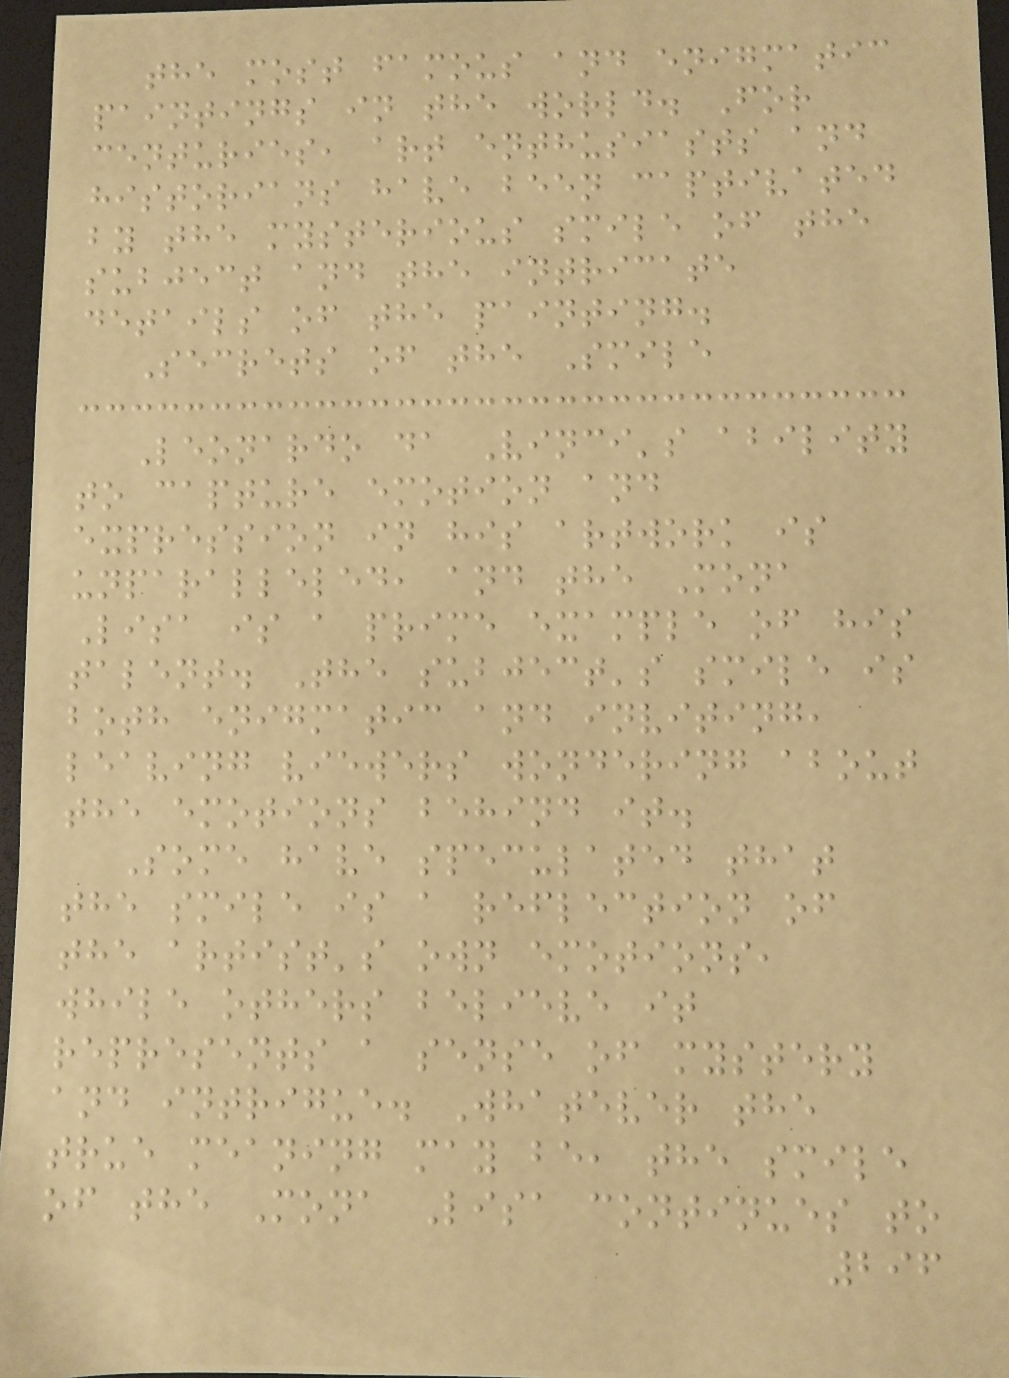the most famous and enigmatic
paintings in the world. For
centuries, art enthusiasts and
historians have been captivated
by the mysterious smile of the
subject and the intricate
details of the painting.
Secrets of the Smile
Leonardo da Vinci's ability
to capture emotion and
expression in his artwork is
unparalleled, and the Mona
Lisa is a prime example of his
talent. The subject's smile is
both enigmatic and inviting,
leaving viewers wondering about
the emotions behind it.
Some have speculated that
the smile is a reflection of
the artist's own emotions,
while others believe it
represents a sense of mystery
and intrigue. Whatever the
true meaning may be, the smile
of the Mona Lisa continues to
296
